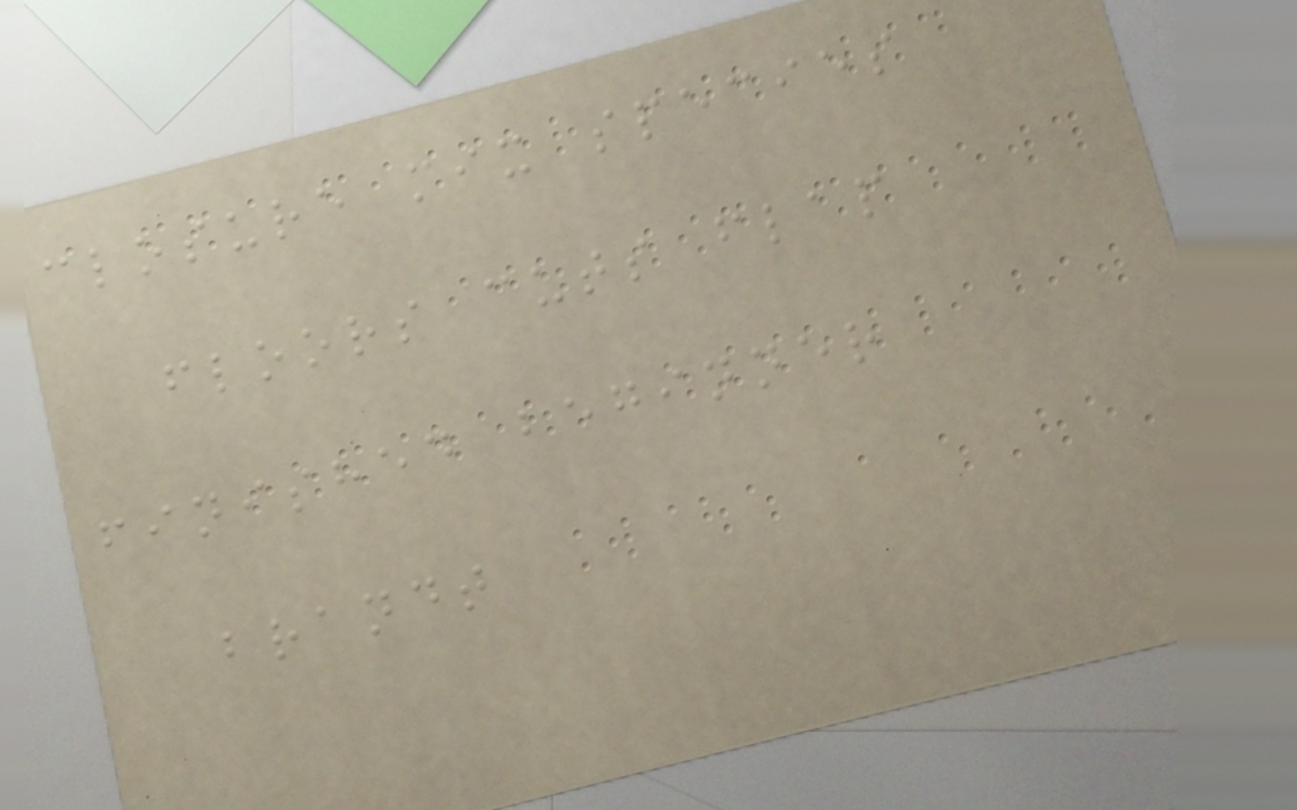closure mix species
floors cuts flap
finished beginner
brandt
